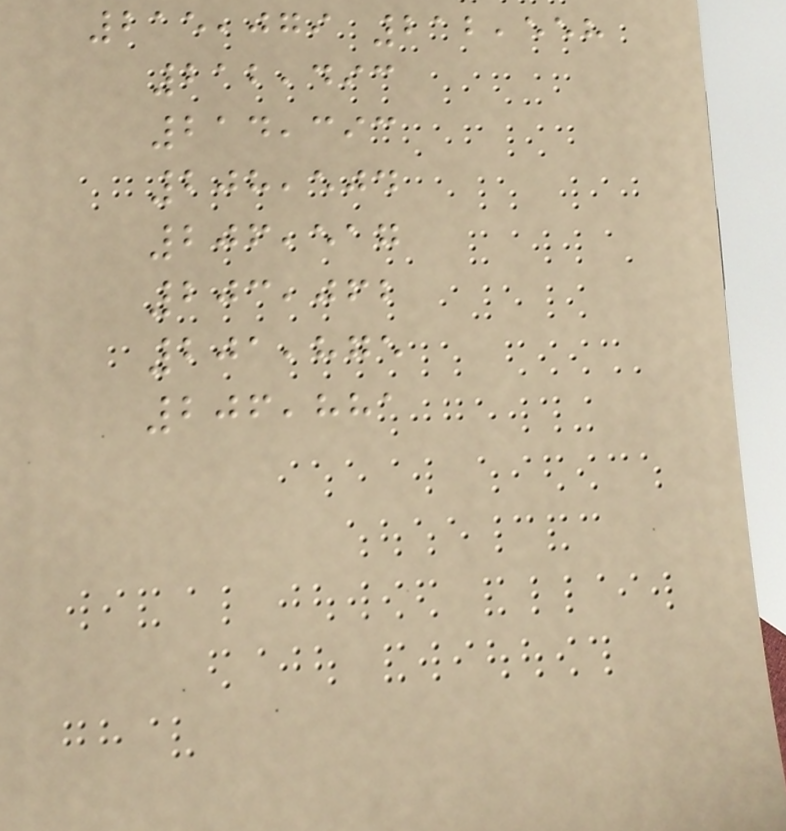215,079 212,558
212,493
214,393
208,504
206,517
203,062
201,875
206,881
